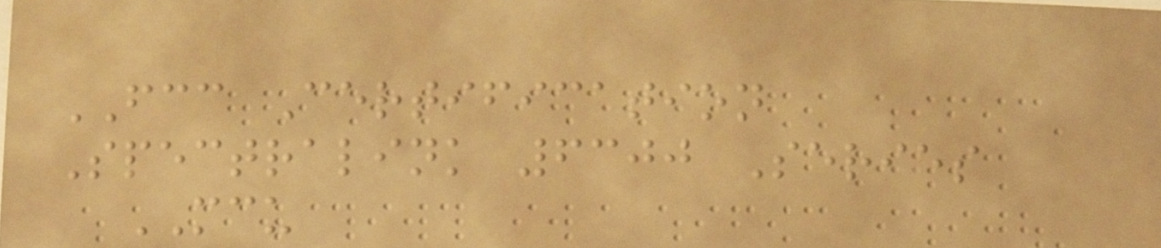FCC Certification
Spectralink 6300 Series
MCU
